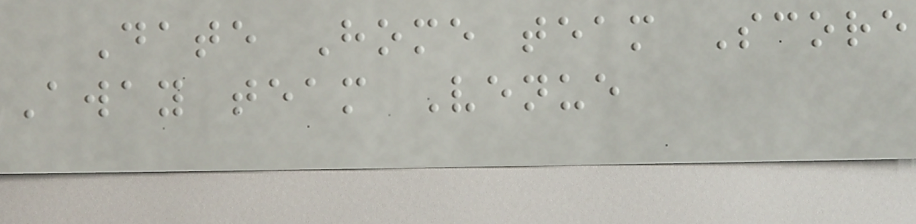Date Home team Score
Away team Venue
